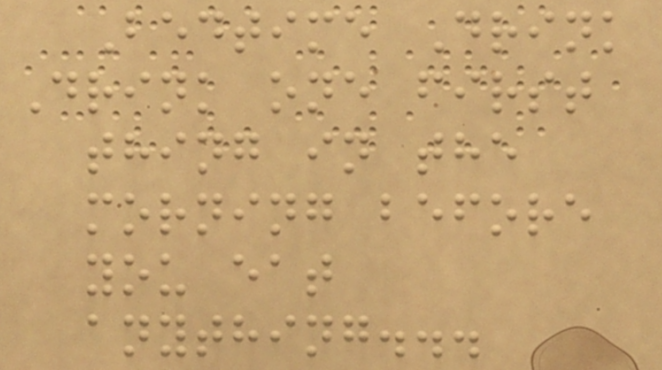Bedtime Drink
Drink one first
thing in the
morning before
you eat
anything...
